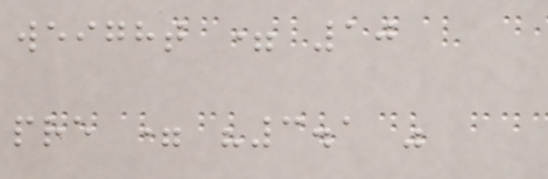weight = 10
pre = "3.1 "
